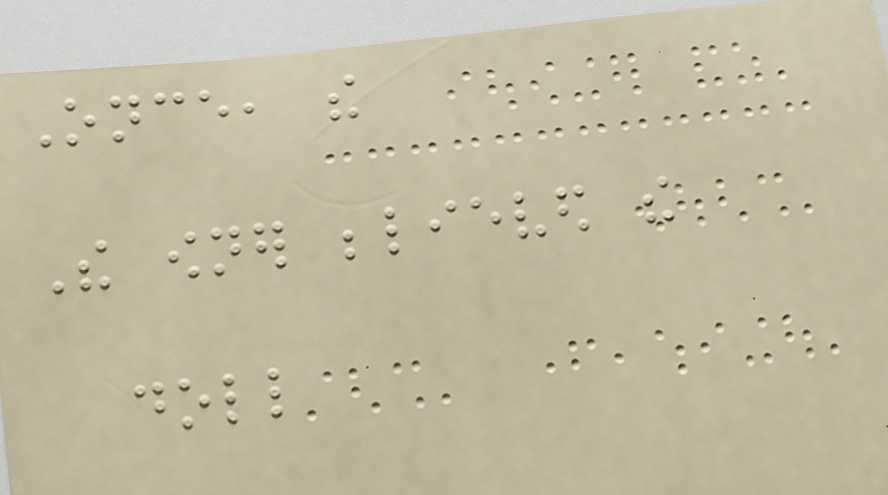Once, the
The owner believed the
doll
